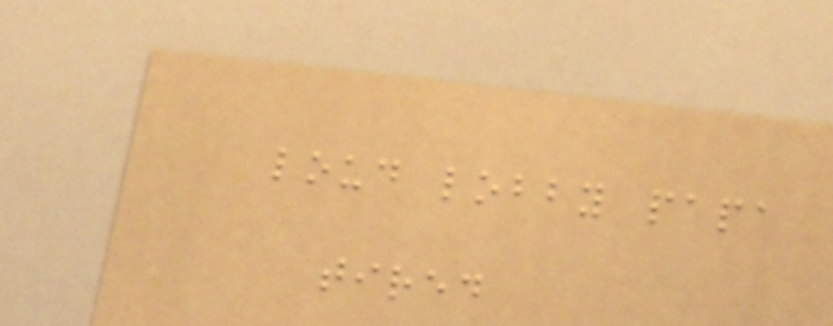loud lobby papa
tired
